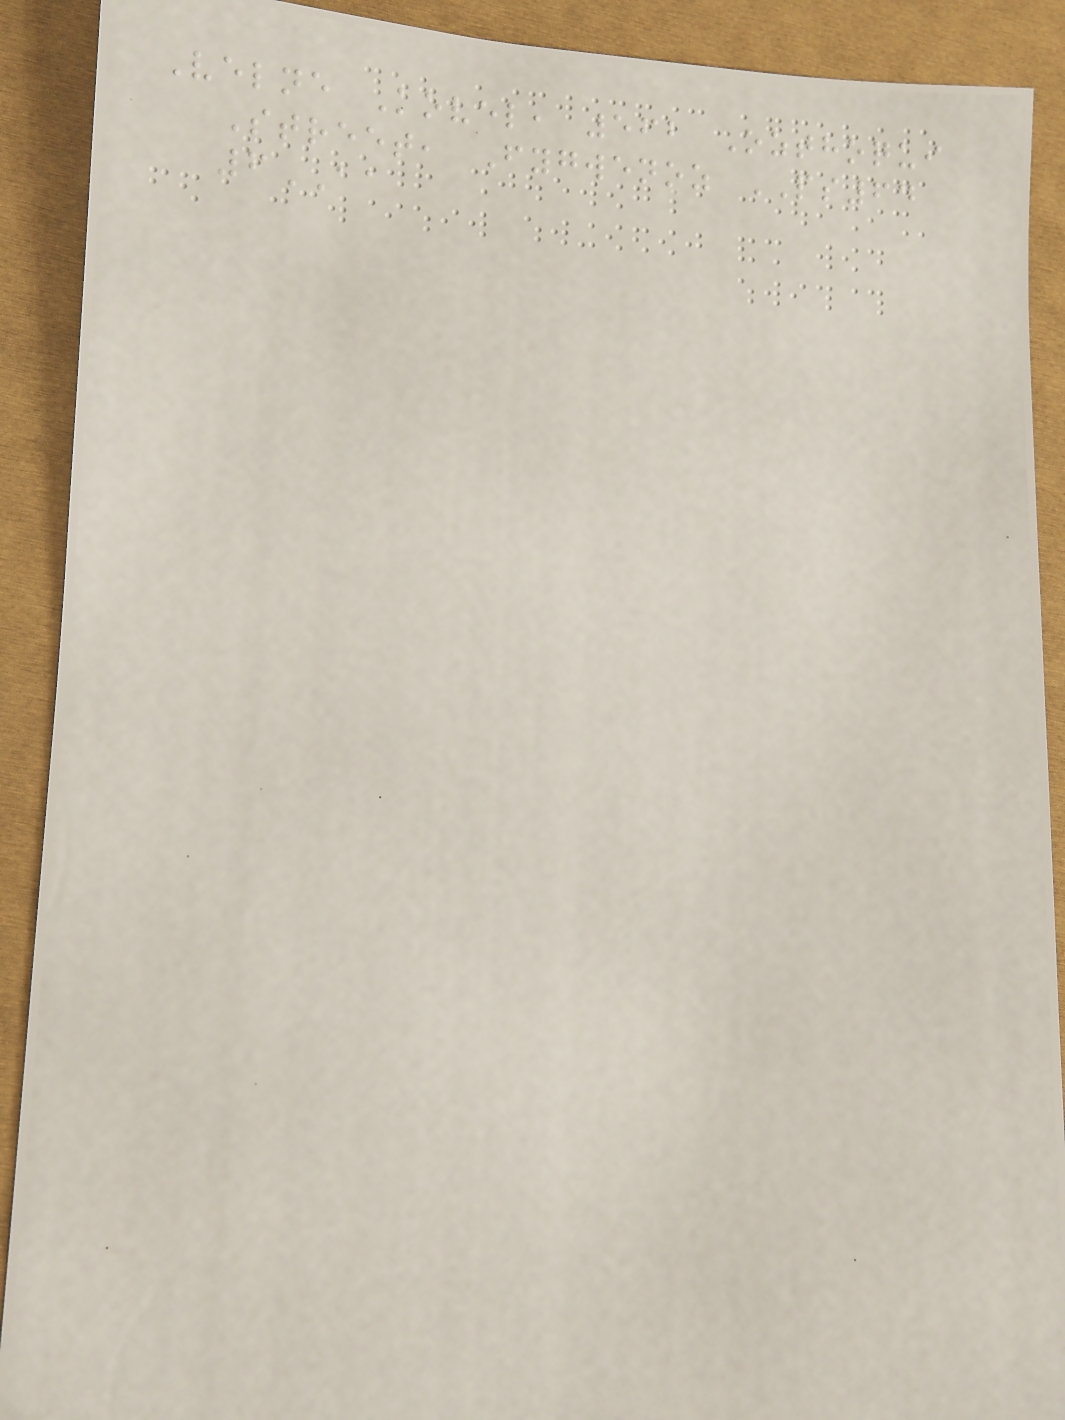Velne Kovel, 562 Ozthoqui
Street, Fygwenoz PS64
6AA
